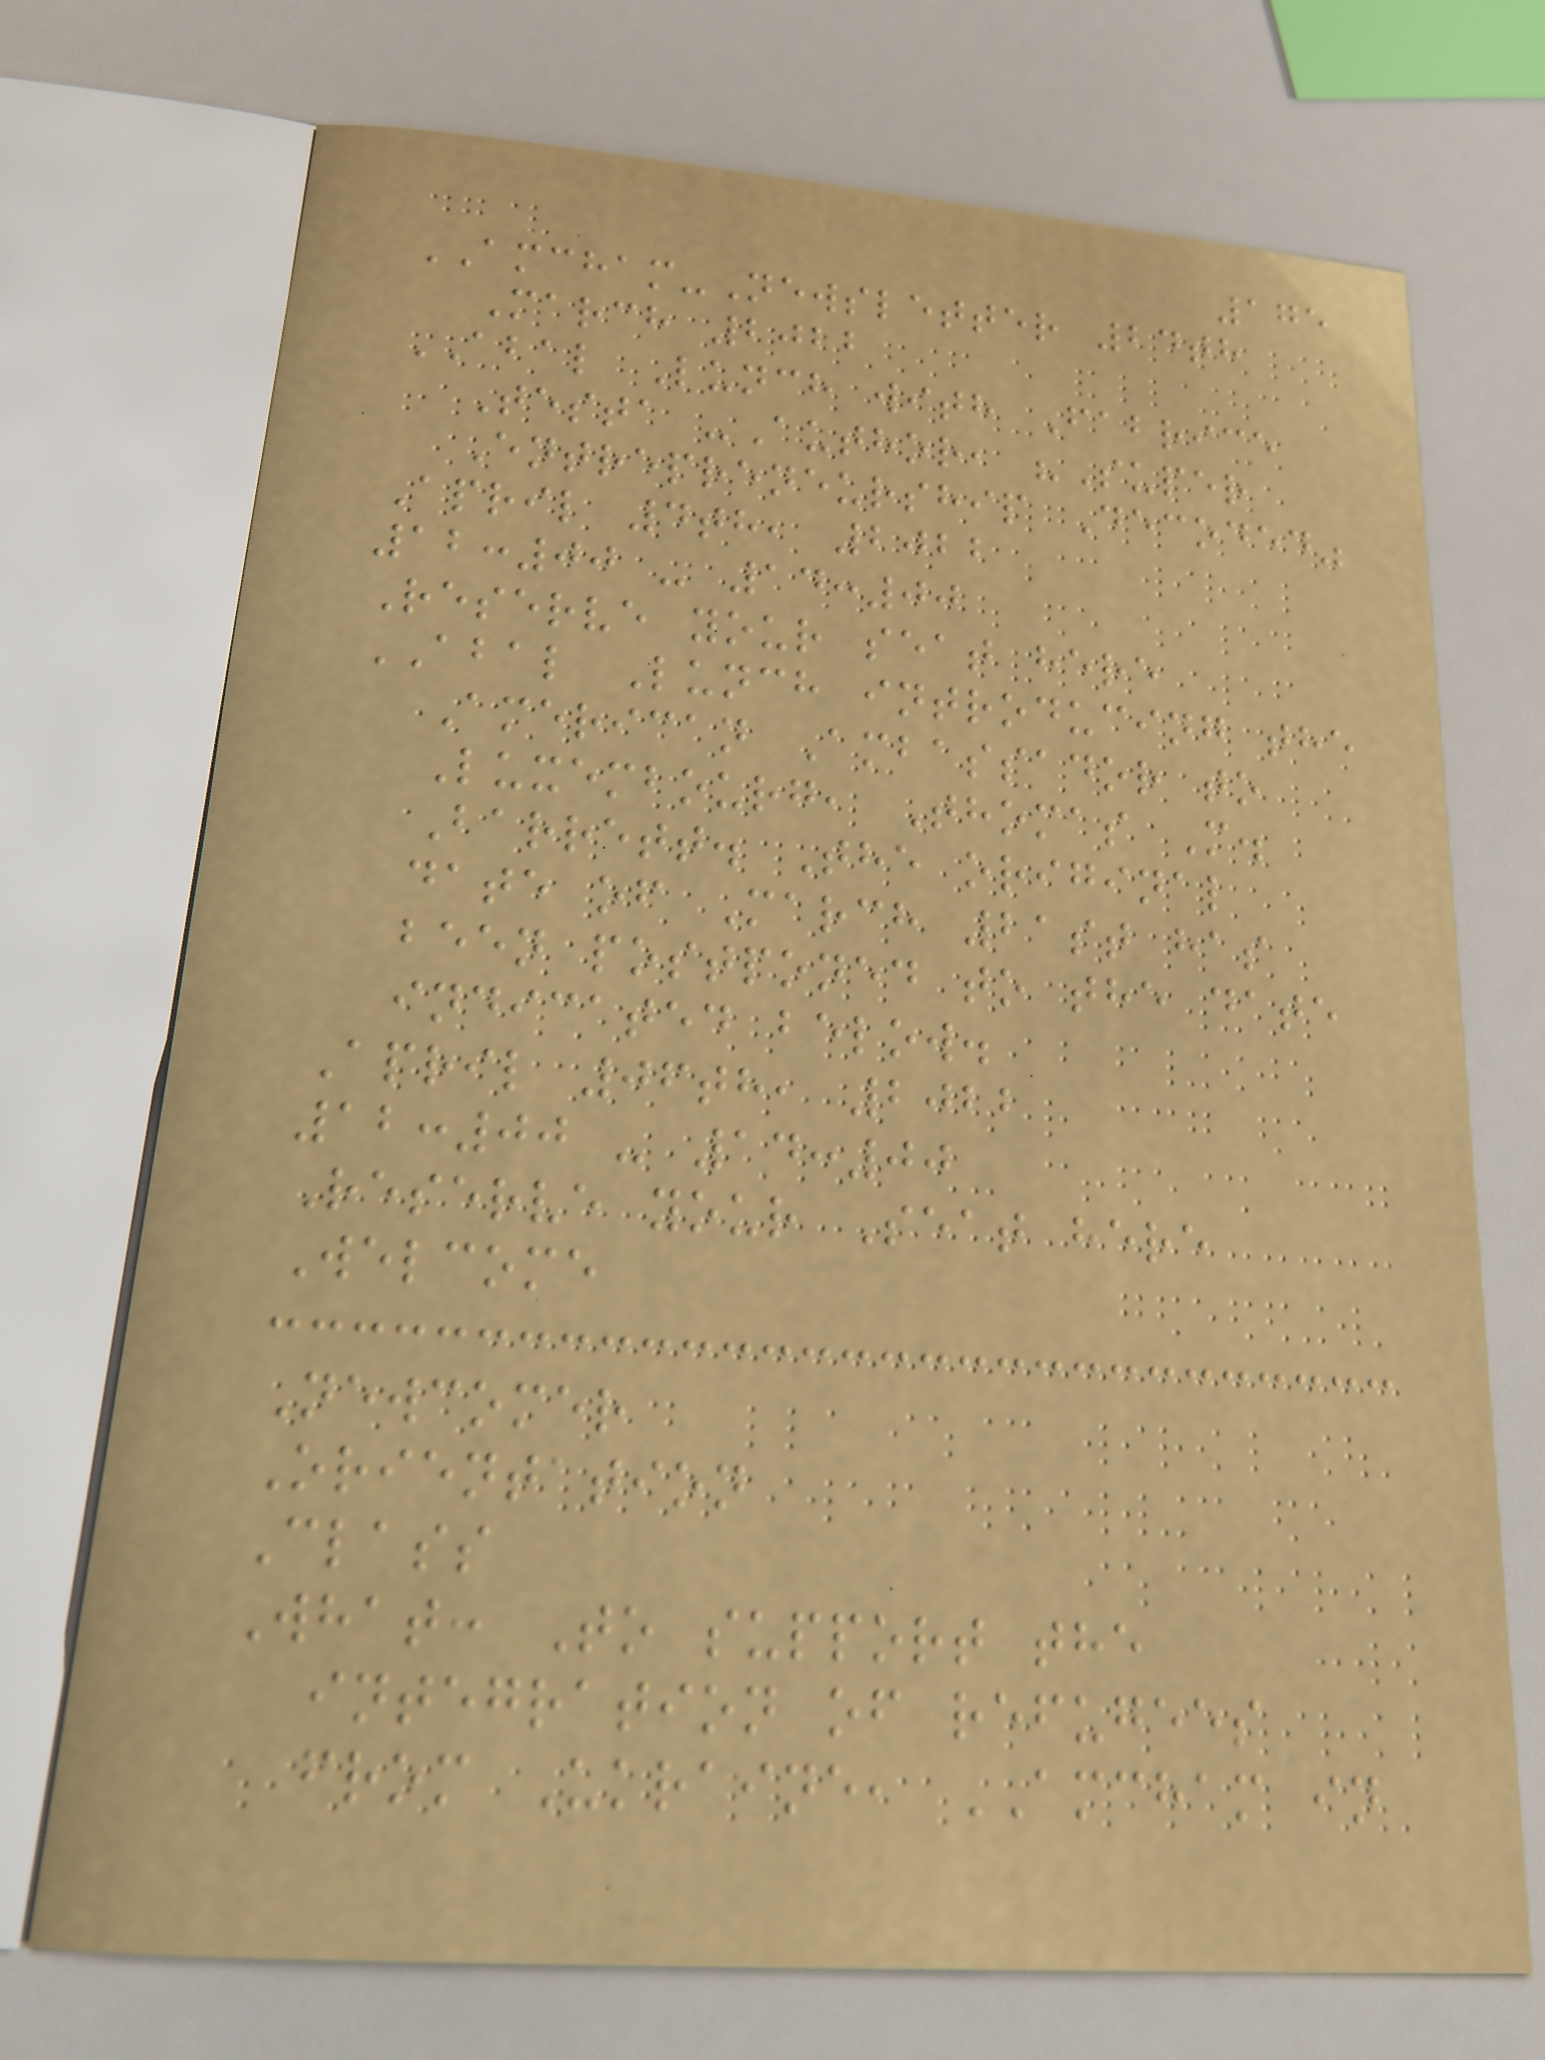175
AMCHAM-Newsletter 24th
March 2022
ABAL Lunch with Fabrice
Testa -Author, "Super
Entrepreneurship Decoded"
April 4th, 2022
12:00 - 14:00
Reserve your seat here
ABAL Lunch introducing the
American Ambassador to
Luxembourg, Thomas M.
Barrett. The original
date of March 21st has
been postponed to the date
indicated below.
April 06th, 2022
12:00 - 14:00
Reserve your Seat here
Welcome
Newcomer
Orientation
Class
What: To support the
integration of refugees
from Ukraine, AMCHAM in
